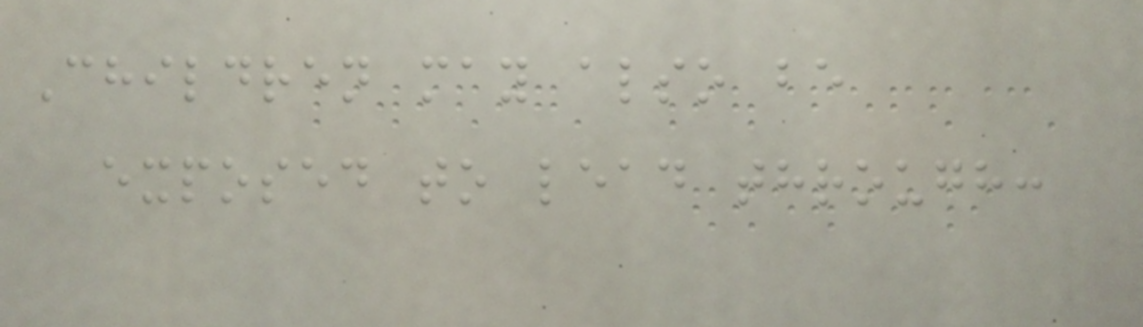Children may also be
exposed to lead through:
